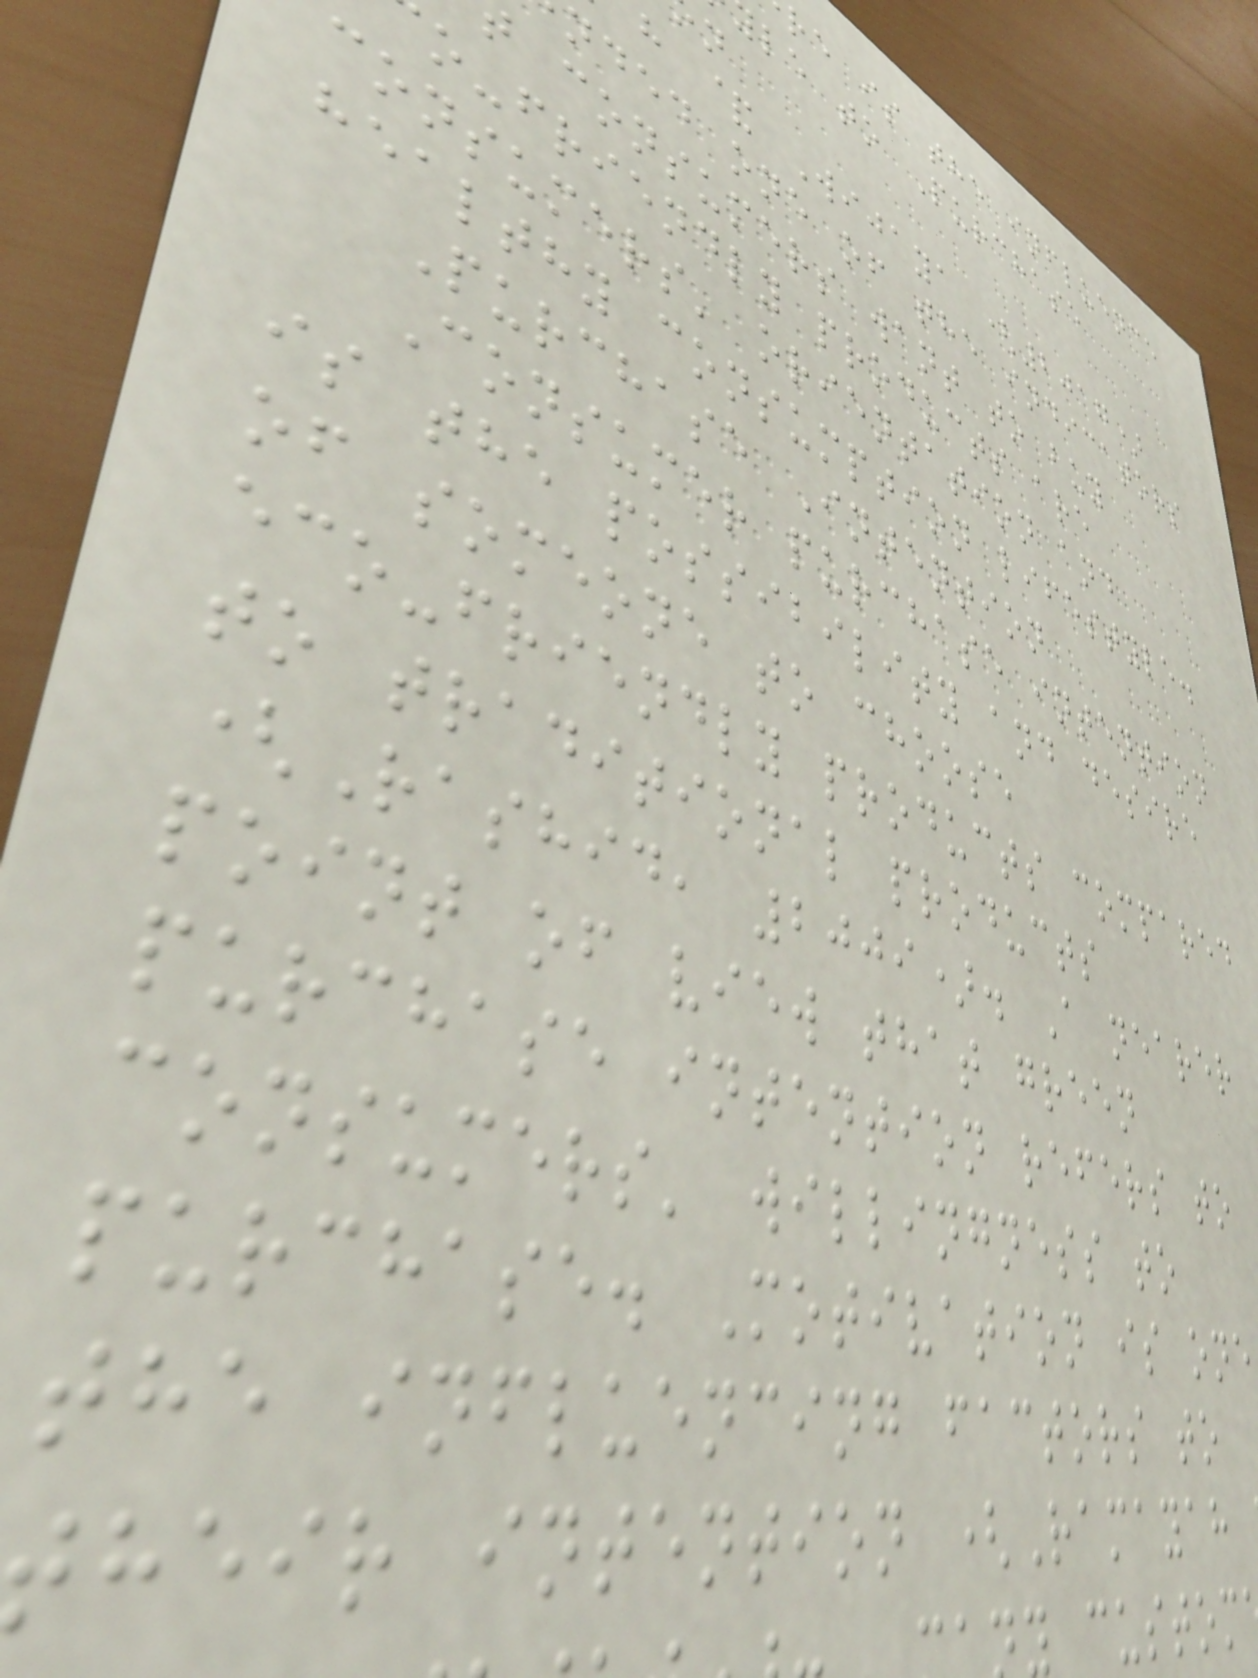re is the influence
le to Purchase
h & Wijaya (2017)
nded one of the indicators
consumers want to buy
o-friendly products are
consumers' orientation and
healthy consumption lifestyle.
Purchase Intention
Consumer purchase intention
is the possibility and desire
of someone to choose
eco-friendly products compared
to traditional products
(Rashid, 2009). A nearer
point of view that green
purchase intention refers to
consumers' willingness to
purchase. Motivation is one
the influencing factors to
heir intention (Ramayah
y custom
